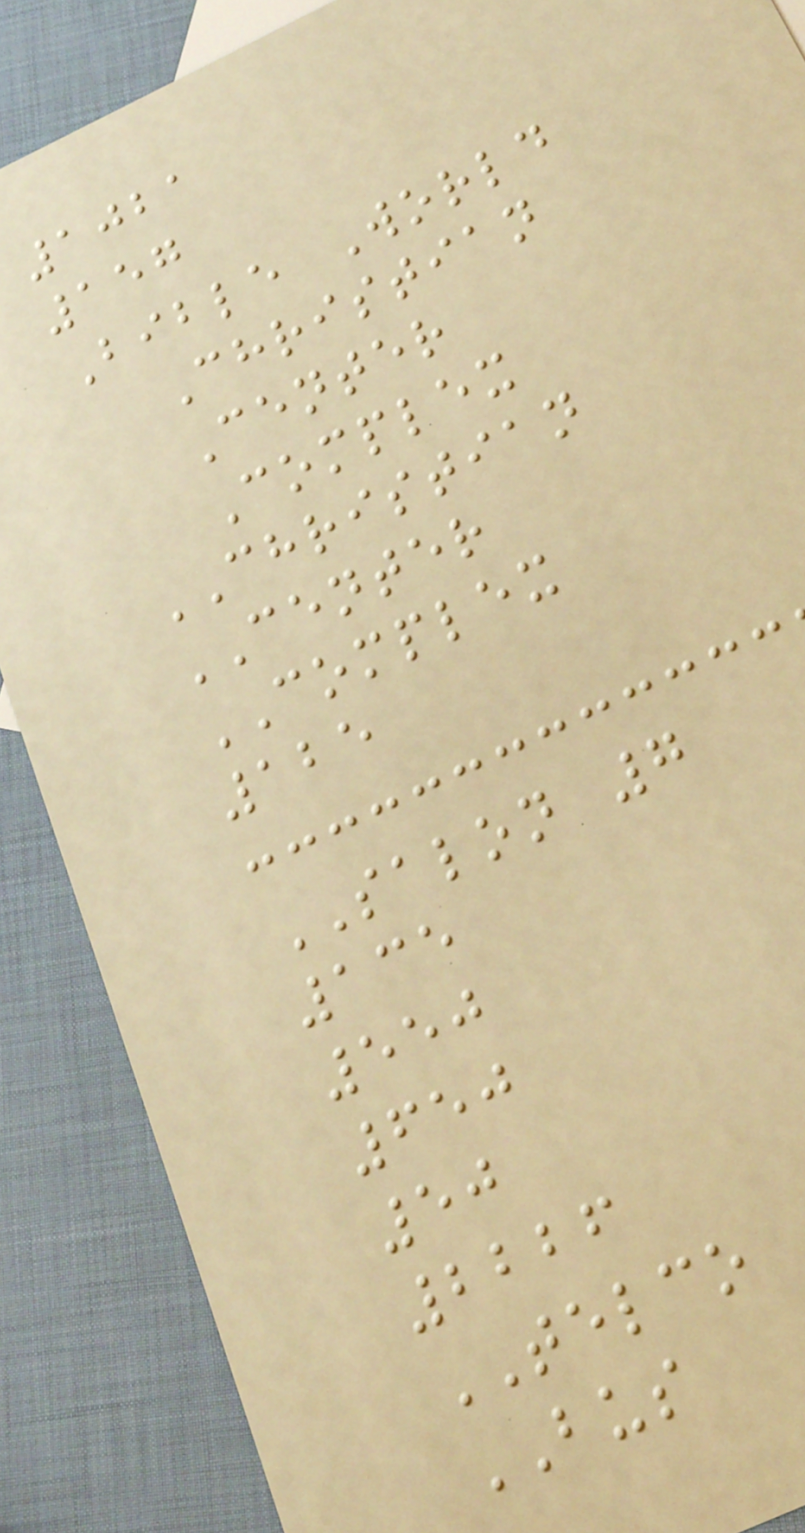1021
157
Bible World
Christian
Center
Complex
CHRISTIAN
CENTER
COMPLEX
125
SALON 7
135
550
650
50
2226
TELCO
BUS
